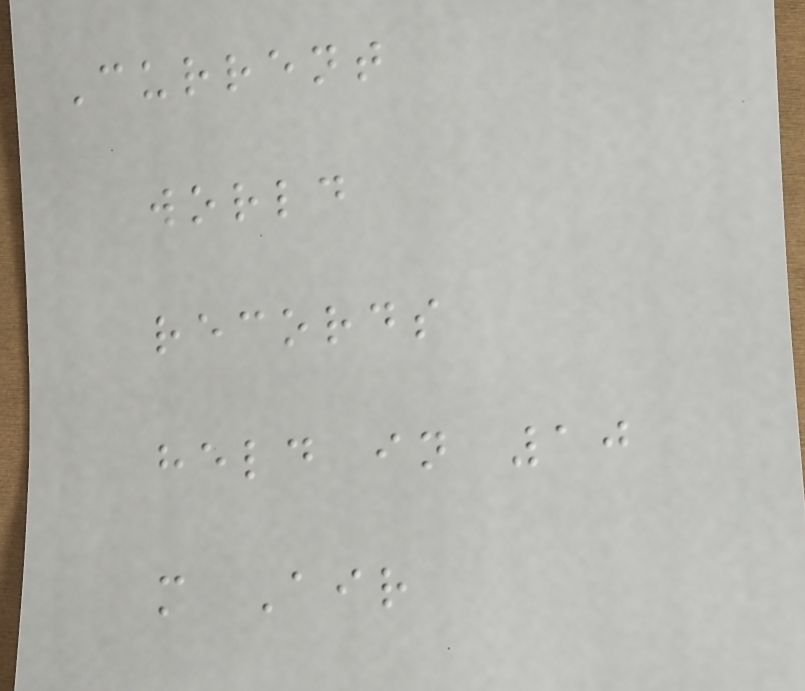Current
world
records
held in 10
m Air
